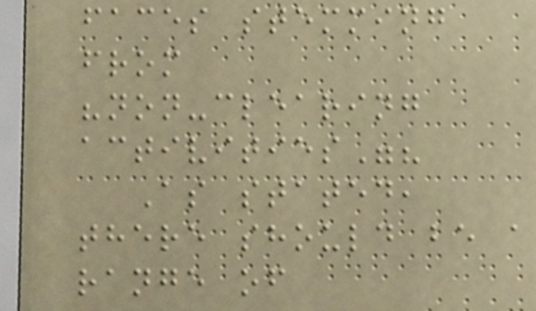faces stemming
from
"non-clearing
activities"?
As stated,
there should be a
range of
